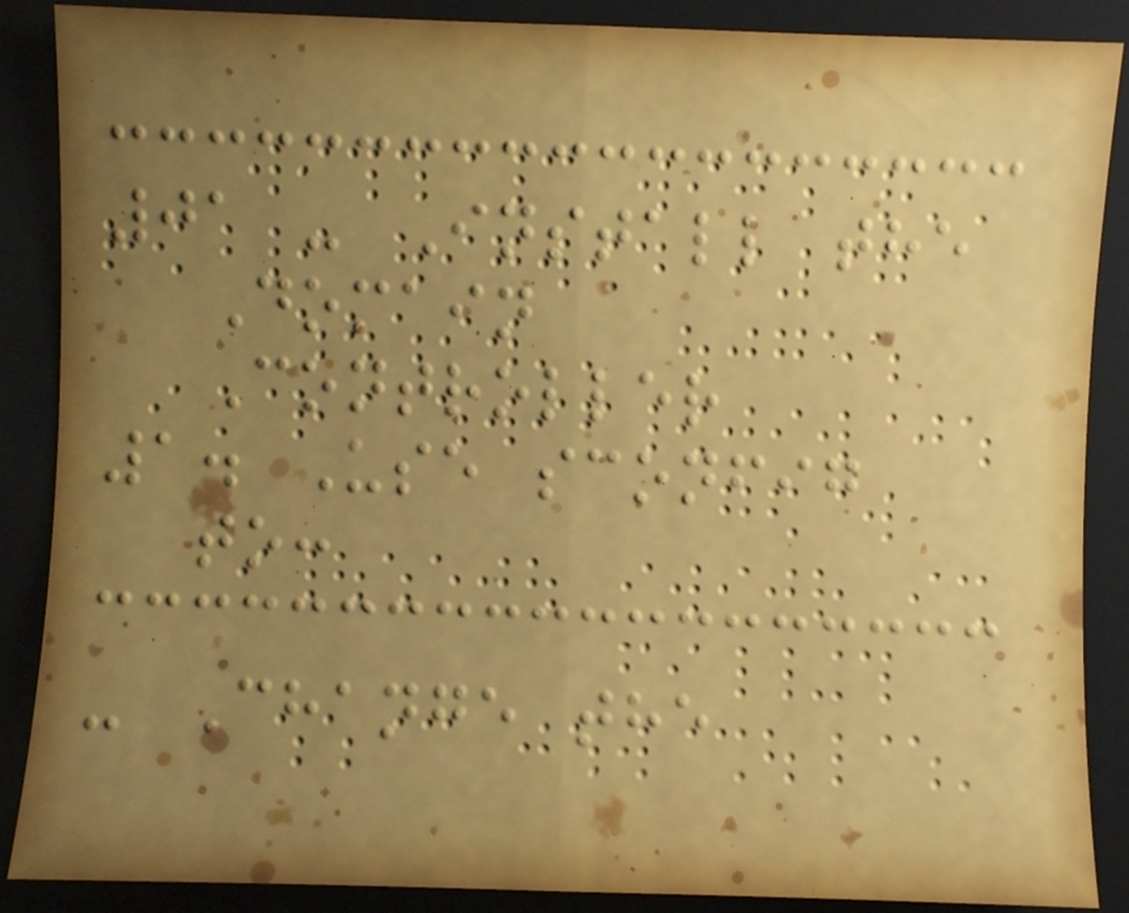01 - Install the
Domain
Controller
1. Use sconfig
to:
- Change the
